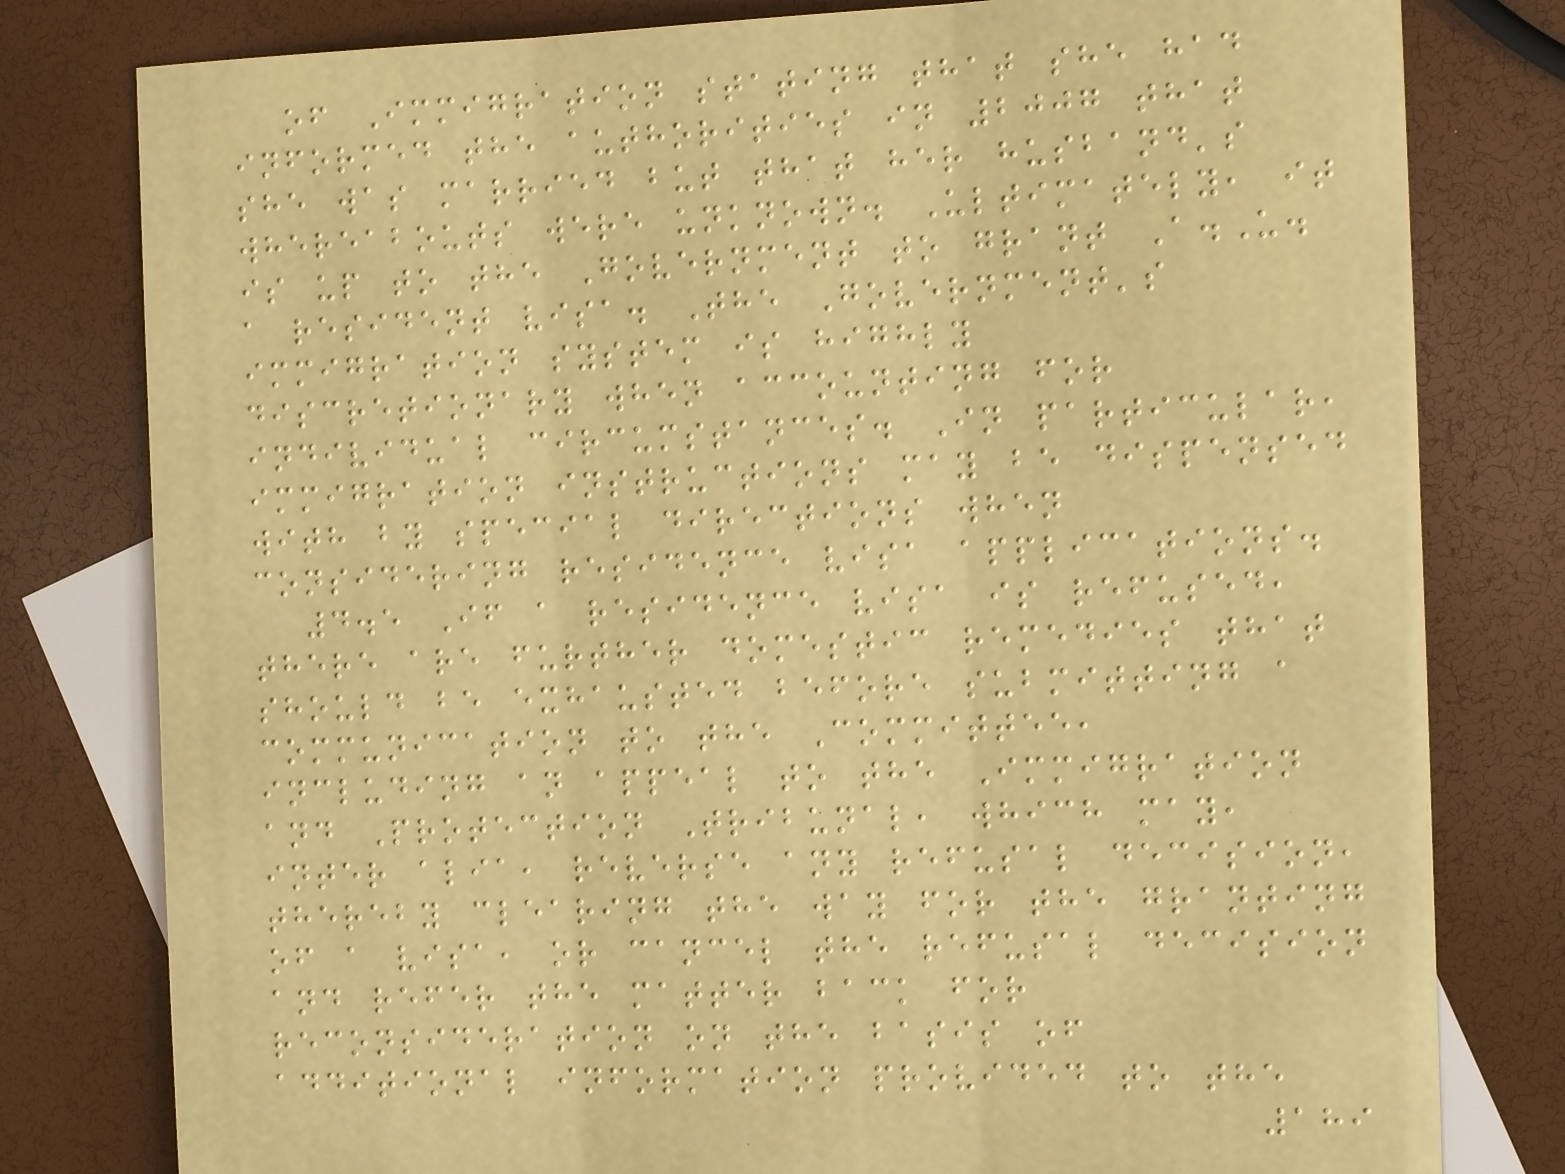of Immigration stating that she had
informed the authorities in 2007 that
she was married but that her husband's
whereabouts were unknown. Ultimately, it
is up to the Government to grant A.U.
a resident visa. The Government's
immigration system is highly
discretionary when accounting for
individual circumstances. In particular,
immigration instructions may be dispensed
with by special directions when
considering residence visa applications.
4.5 If a residence visa is refused,
there are further domestic remedies that
should be exhausted before submitting a
communication to the Committee,
including an appeal to the Immigration
and Protection Tribunal, which may,
inter alia, reverse any refusal decision,
thereby clearing the way for the granting
of a visa, or cancel the refusal decision
and refer the matter back for
reconsideration on the basis of
additional information provided to the
189
